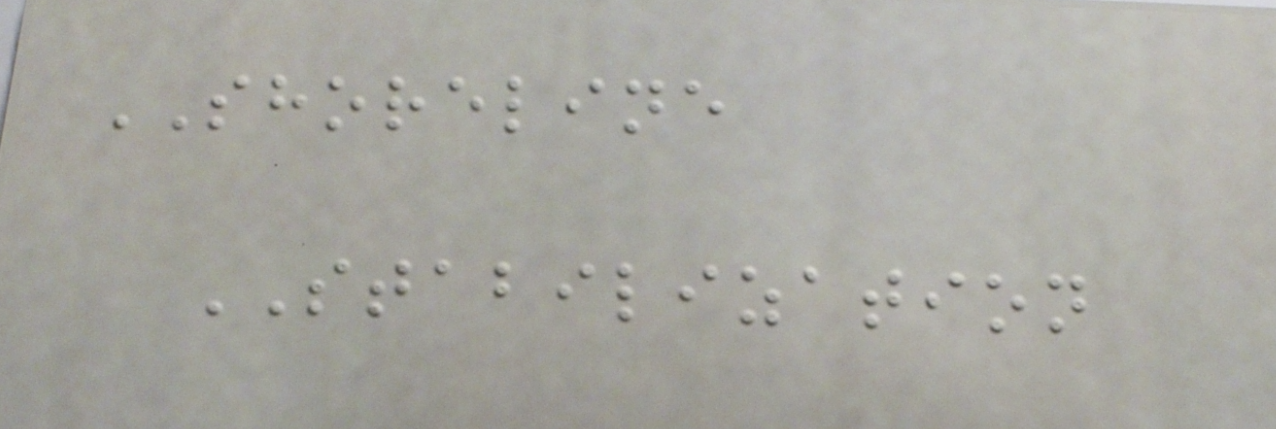SHORELINE
STABILIZATION
